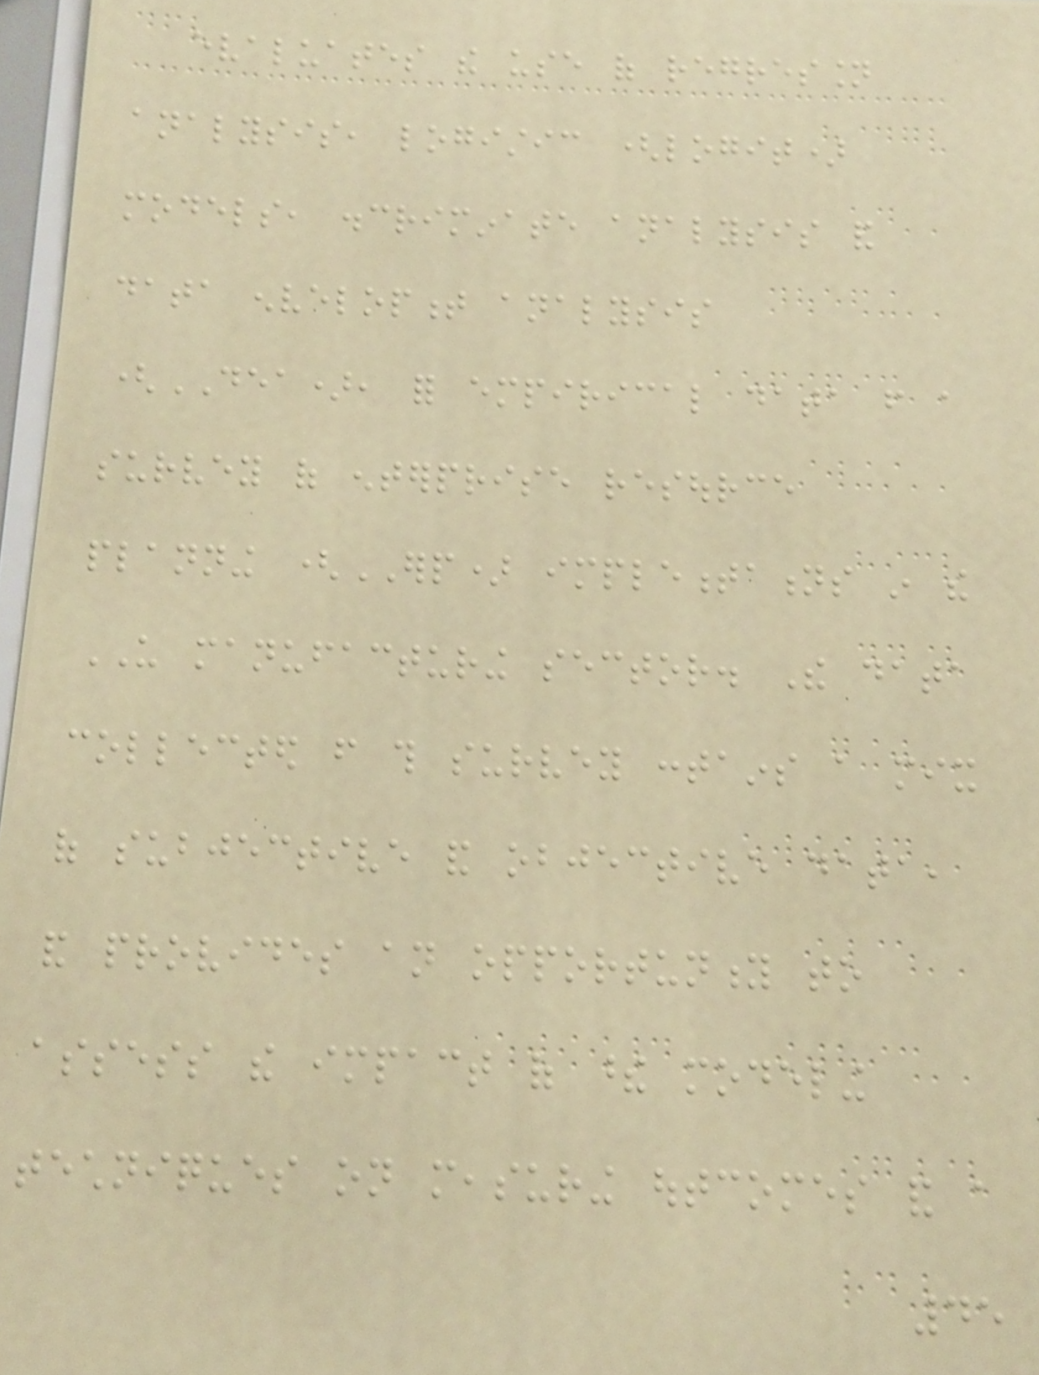evaluates the use of regression
analysis, logistic (logit)
models, discriminate analysis and
data envelopment analysis
(DEA), for empirical data from a
survey of enterprise resource
planning (ERP) implementations in the
US manufacturing sector. The data
collected from this survey contains a mix
of subjective and objective data,
and provides an opportunity to
assess the impact of these modeling
techniques on measuring outcomes and a
45
